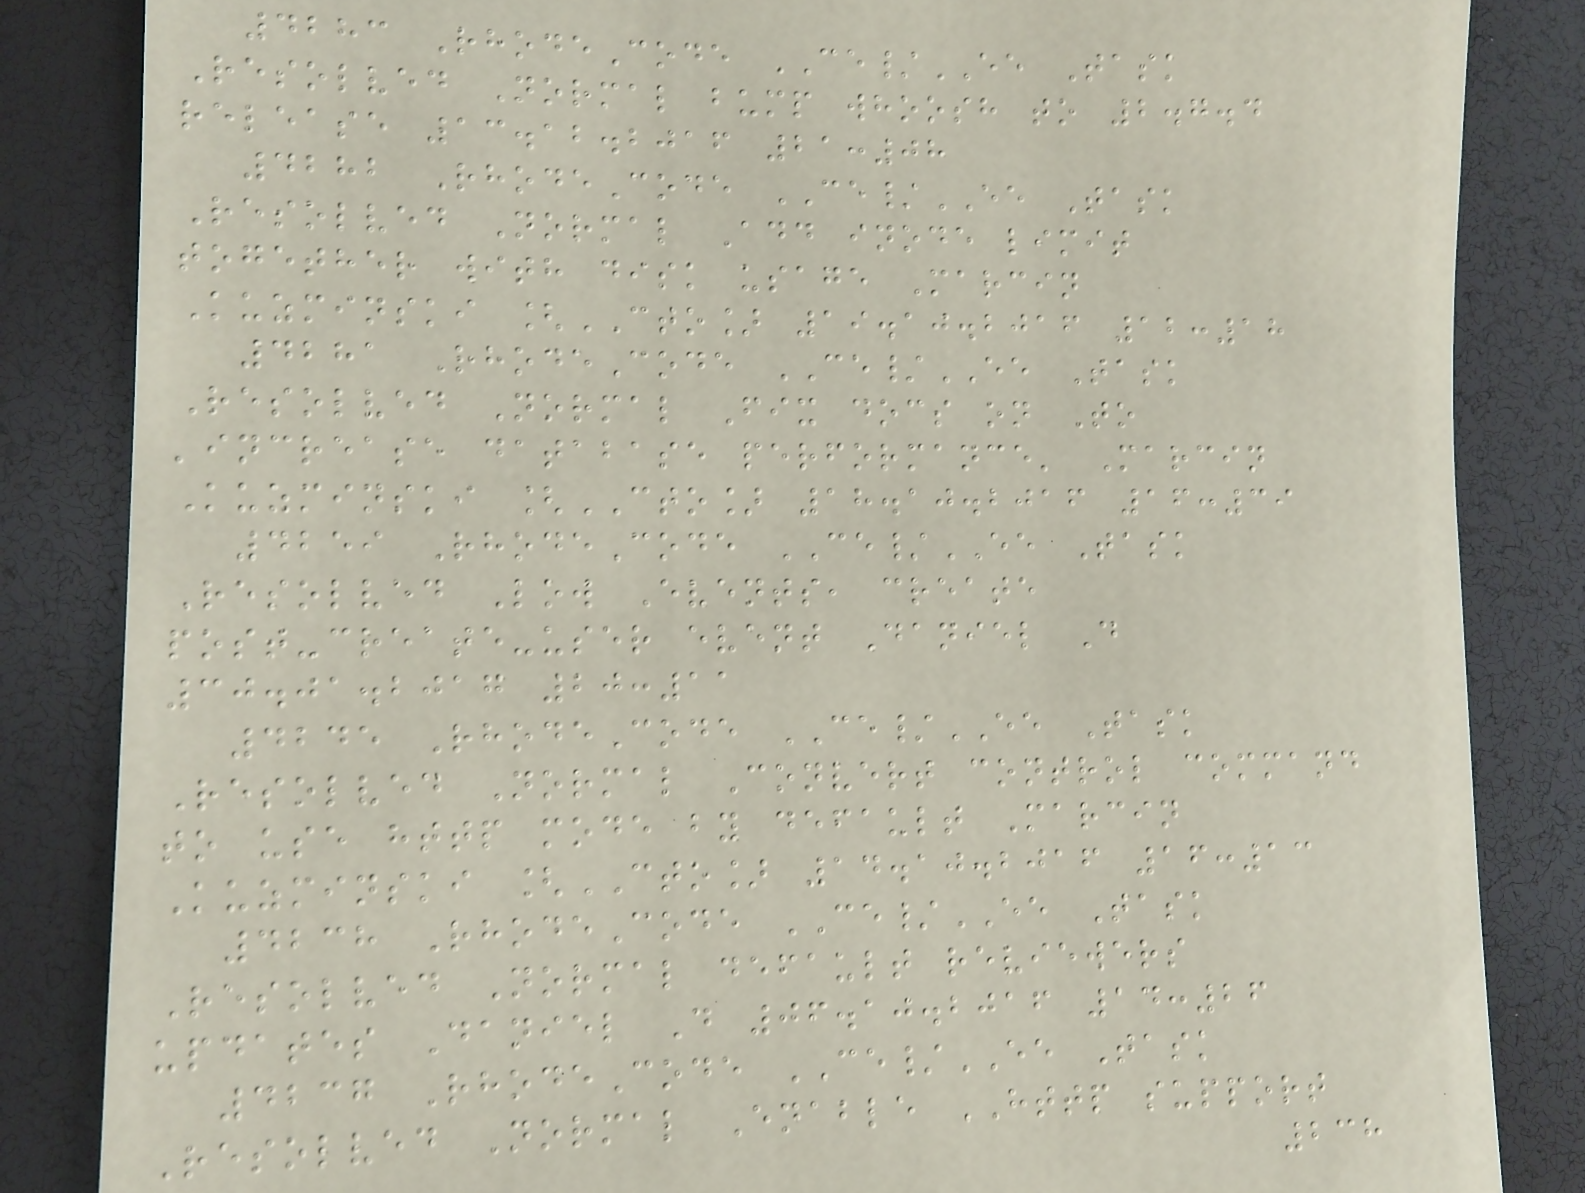4283 RhodeCode CE/EE Task
Resolved Normal bump whoosh to 2.7.4
release 13.12.2016 21:08
4282 RhodeCode CE/EE Task
Resolved Normal Add inode limit
together with disk usage Marcin
Kuzminski [CTO] 19.10.2016 12:18
4281 RhodeCode CE/EE Task
Resolved Normal Fix docs on To
'increase database performance' Marcin
Kuzminski [CTO] 18.10.2016 16:39
4259 RhodeCode CE/EE Task
Resolved Low Events, create
post-create-user event Daniel D
30.01.2017 20:11
4245 RhodeCode CE/EE Task
Resolved Normal Convert control command
to use http mode by default Marcin
Kuzminski [CTO] 14.10.2016 16:13
4238 RhodeCode CE/EE Task
Resolved Normal default reviewers
updates Daniel D 06.10.2016 14:26
4237 RhodeCode CE/EE Task
Resolved Normal Enable HTTP support
238
